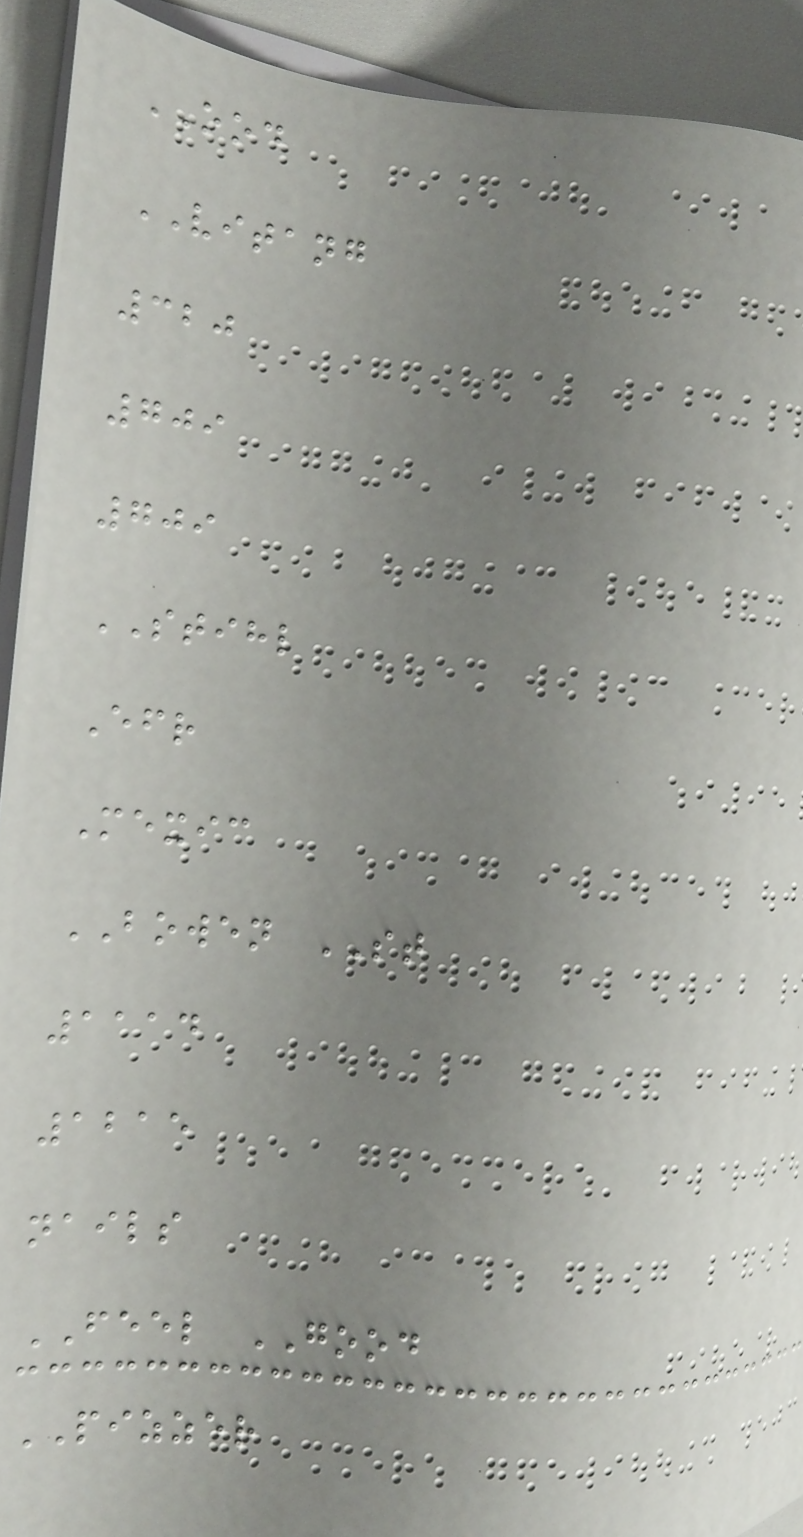OOD
VITANG
320
709
709
STIHL
Efr
Mexic
BOWEN ST
1114
1215
nails
FEEL GOOD
PIZZER
